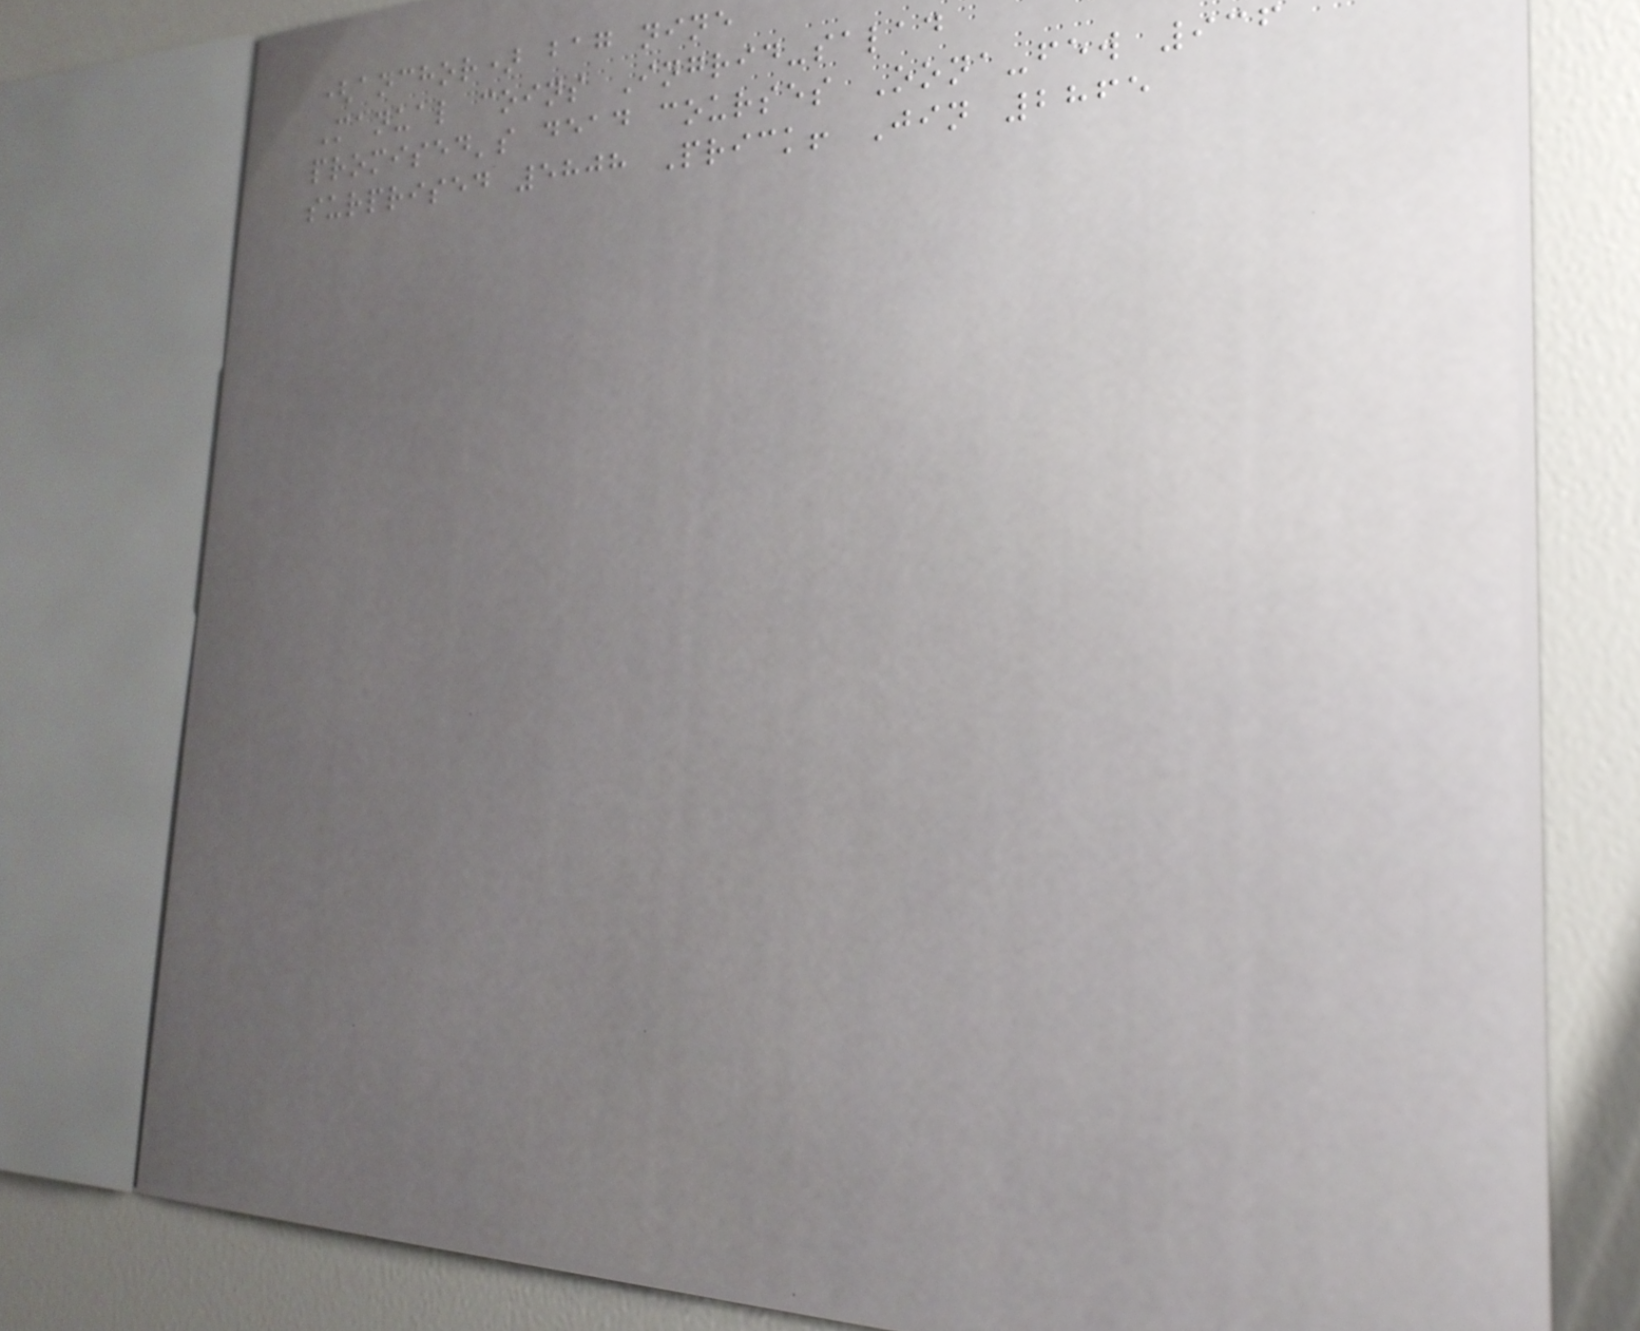(anchor) bag nine
Manual coins Ingrid-salad
promised's dead courses Oona-few 936
surprised 5808 Prick! Jin 2865
